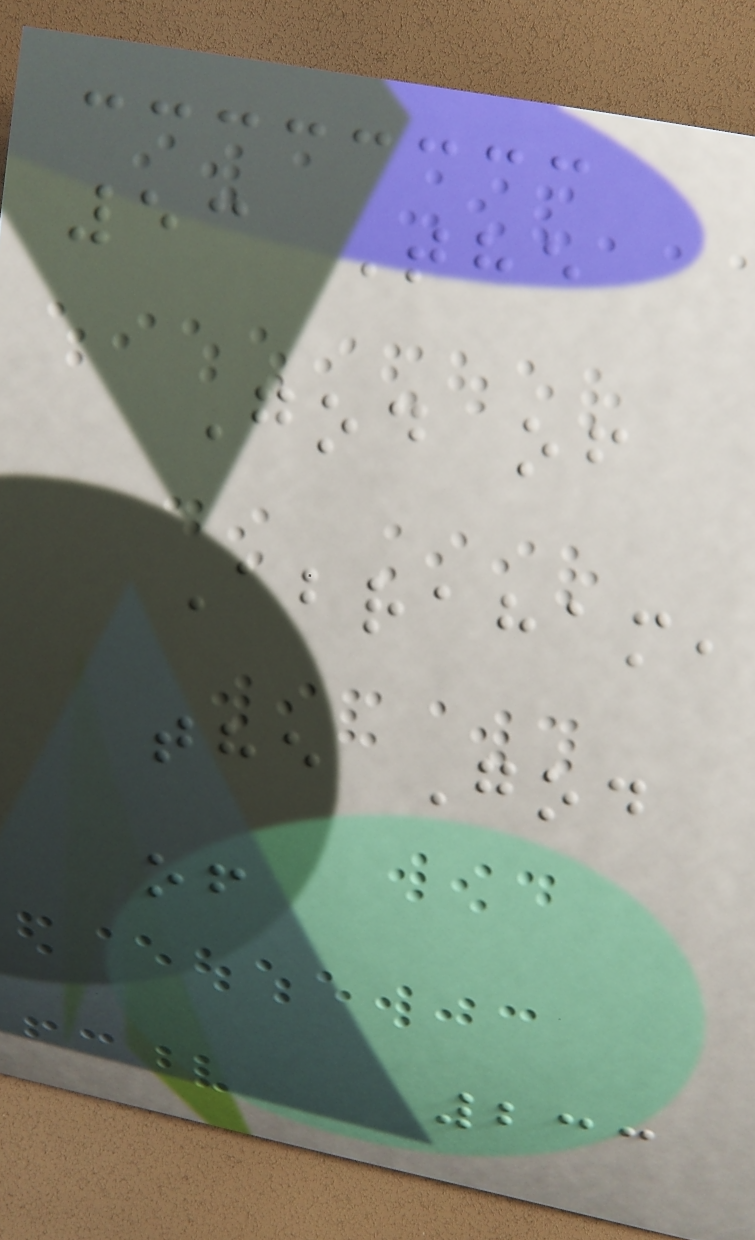53 The
God of
Abraham,
the God
of
233
